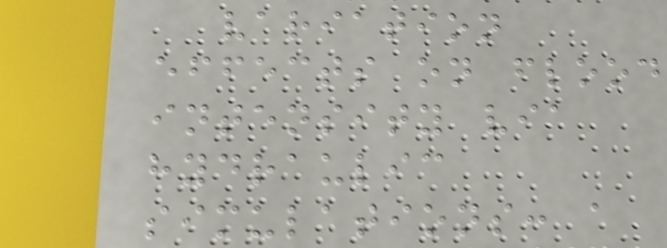variation
effects on flood
intensity via
hydraulic
simulations: a
